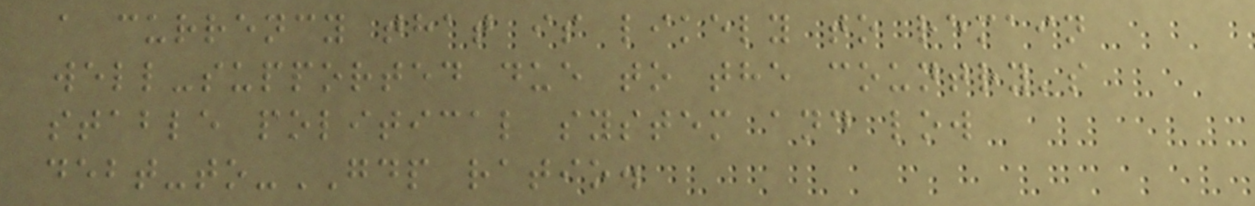a currency that is likely to remain
well-supported due to the country's
stable political system and low
debt-to-GDP ratio.
